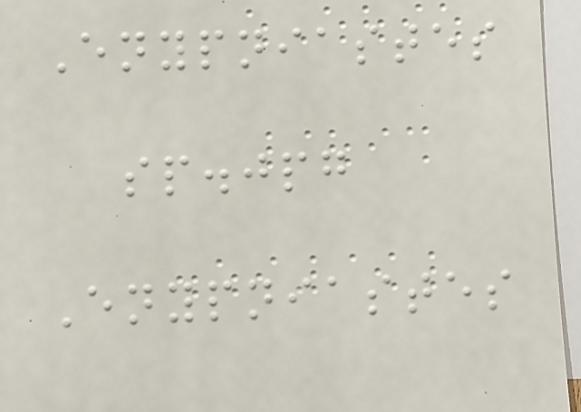Enypniastes
sp.jpg
Enypniastes
